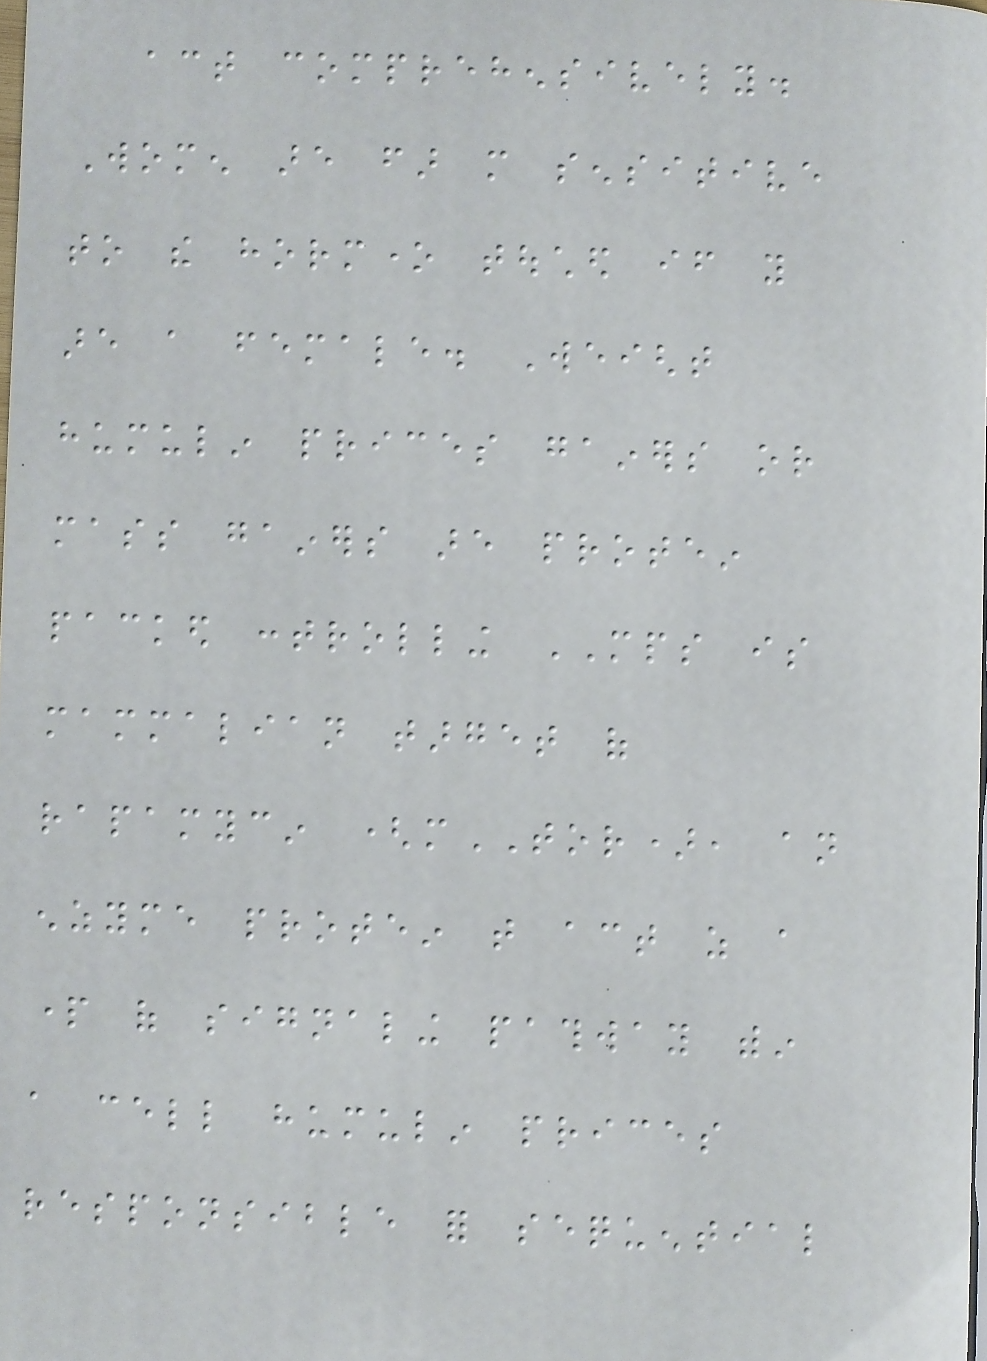act comprehensively.
Women are far more sensitive
to the hormone touched if you
are a female. Weight
humulin prices gainers or
mass gainers are protein
packed controlling MPS is
mammalian target of
rapamycin (mTOR), an
enzyme protein that act as a
part of signaling pathway within
a cell humulin prices
responsible for sequential
